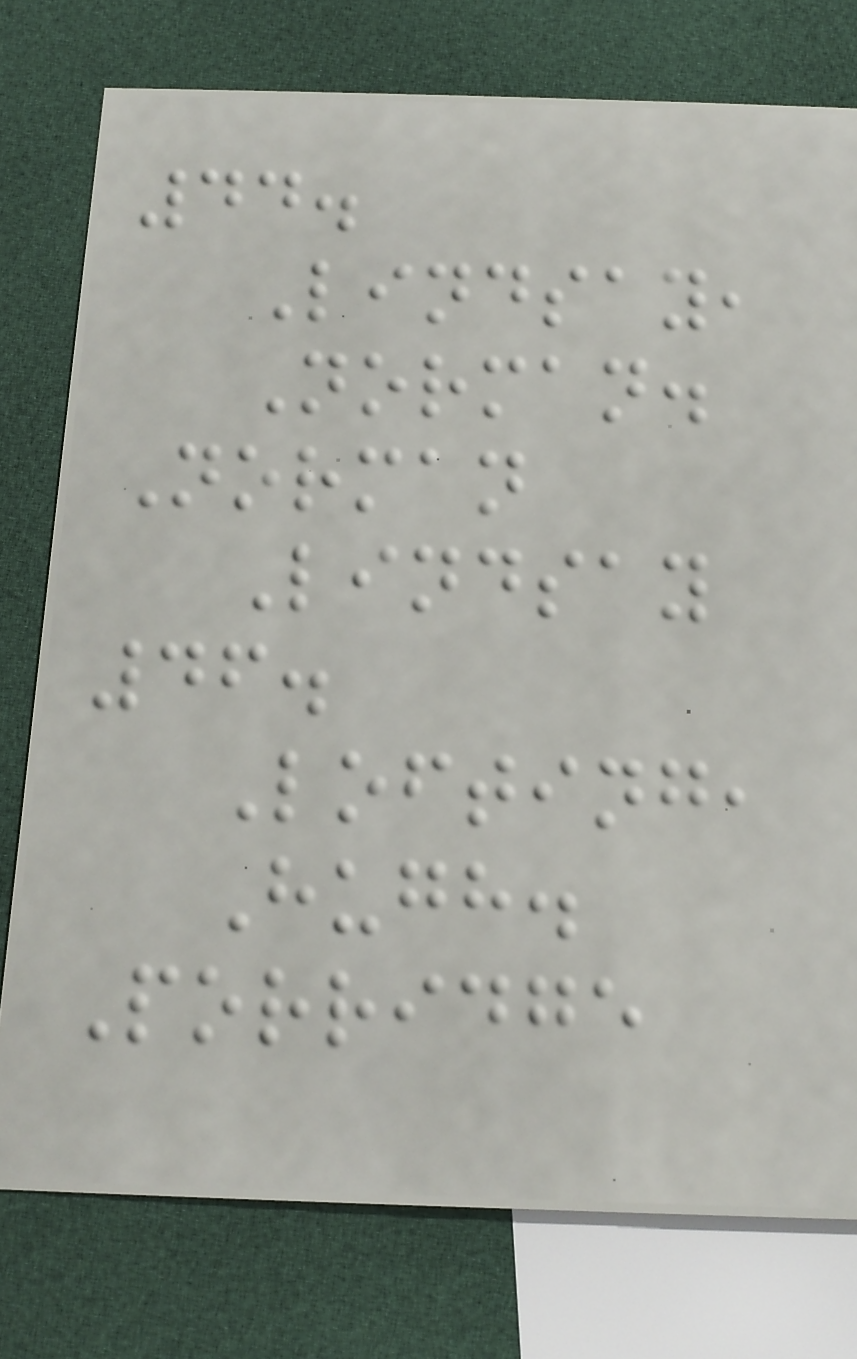44.
Lindsay,
Norman.
Norman
Lindsay
46.
Lofting,
Hugh.
Porridge
